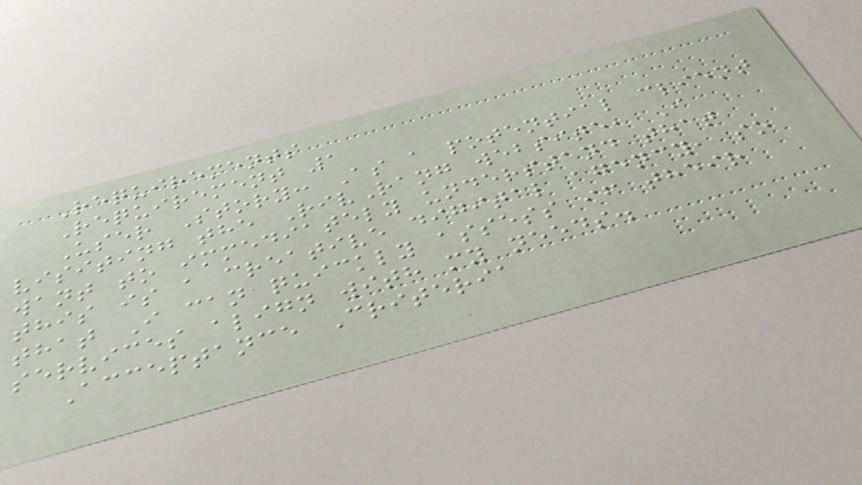Requirements
Requirement 1
User Story: As a potential client
visiting the RivRang website, I
want to immediately understand that
this is a creative digital agency, so
that I can quickly assess if their
services align with my needs.
Acceptance Criteria
